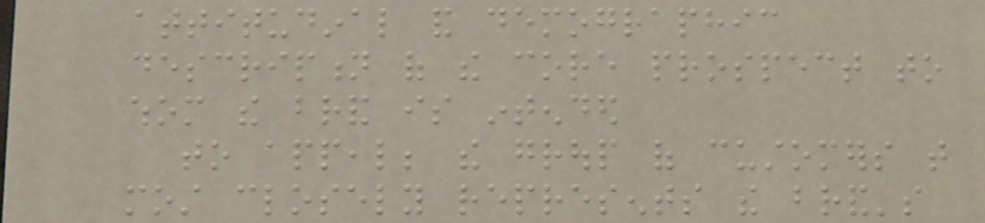attitudinal and demographic
description of the core prospect to
whom the brand is intended
to appeal; the group of customers that
most closely represents the brand's
